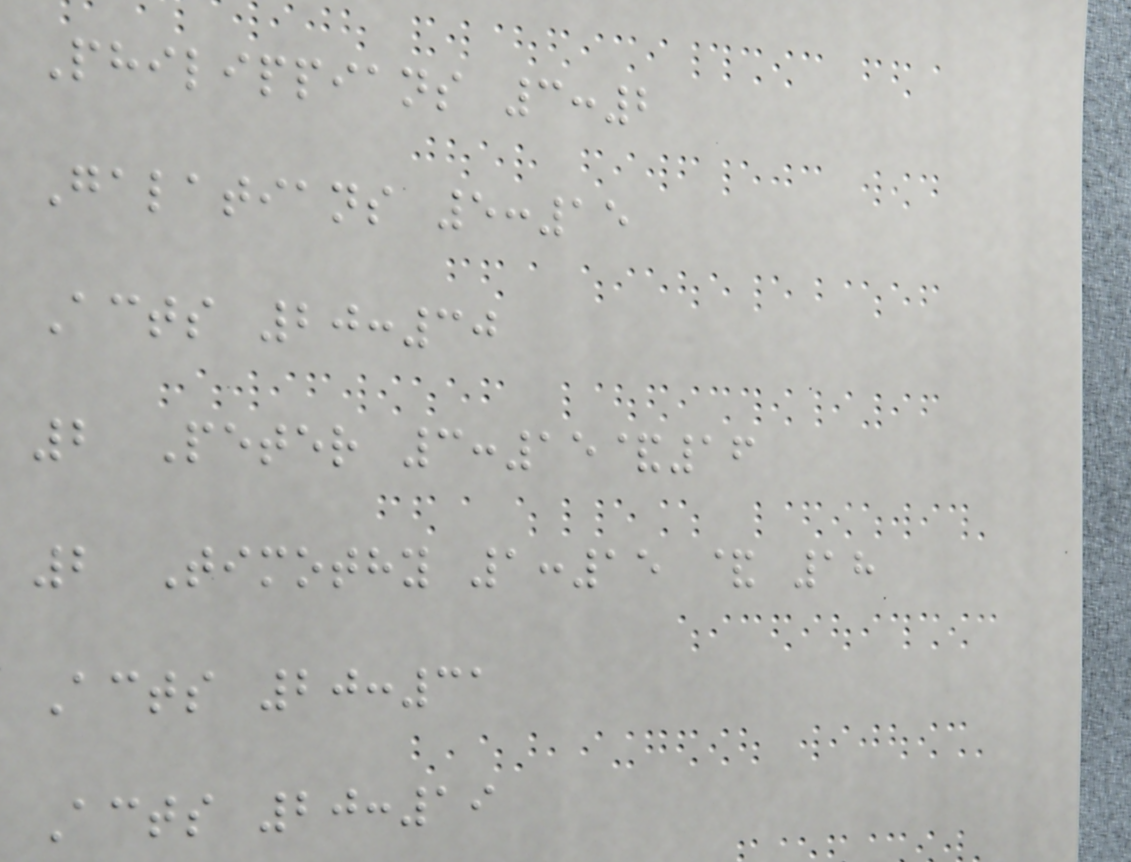Philippians 3:2
Galatians 5:15
Acts 20:30
2 Peter 3:15&16
2 Timothy 1:15 & 18
Acts 20:31
Acts 20:19
